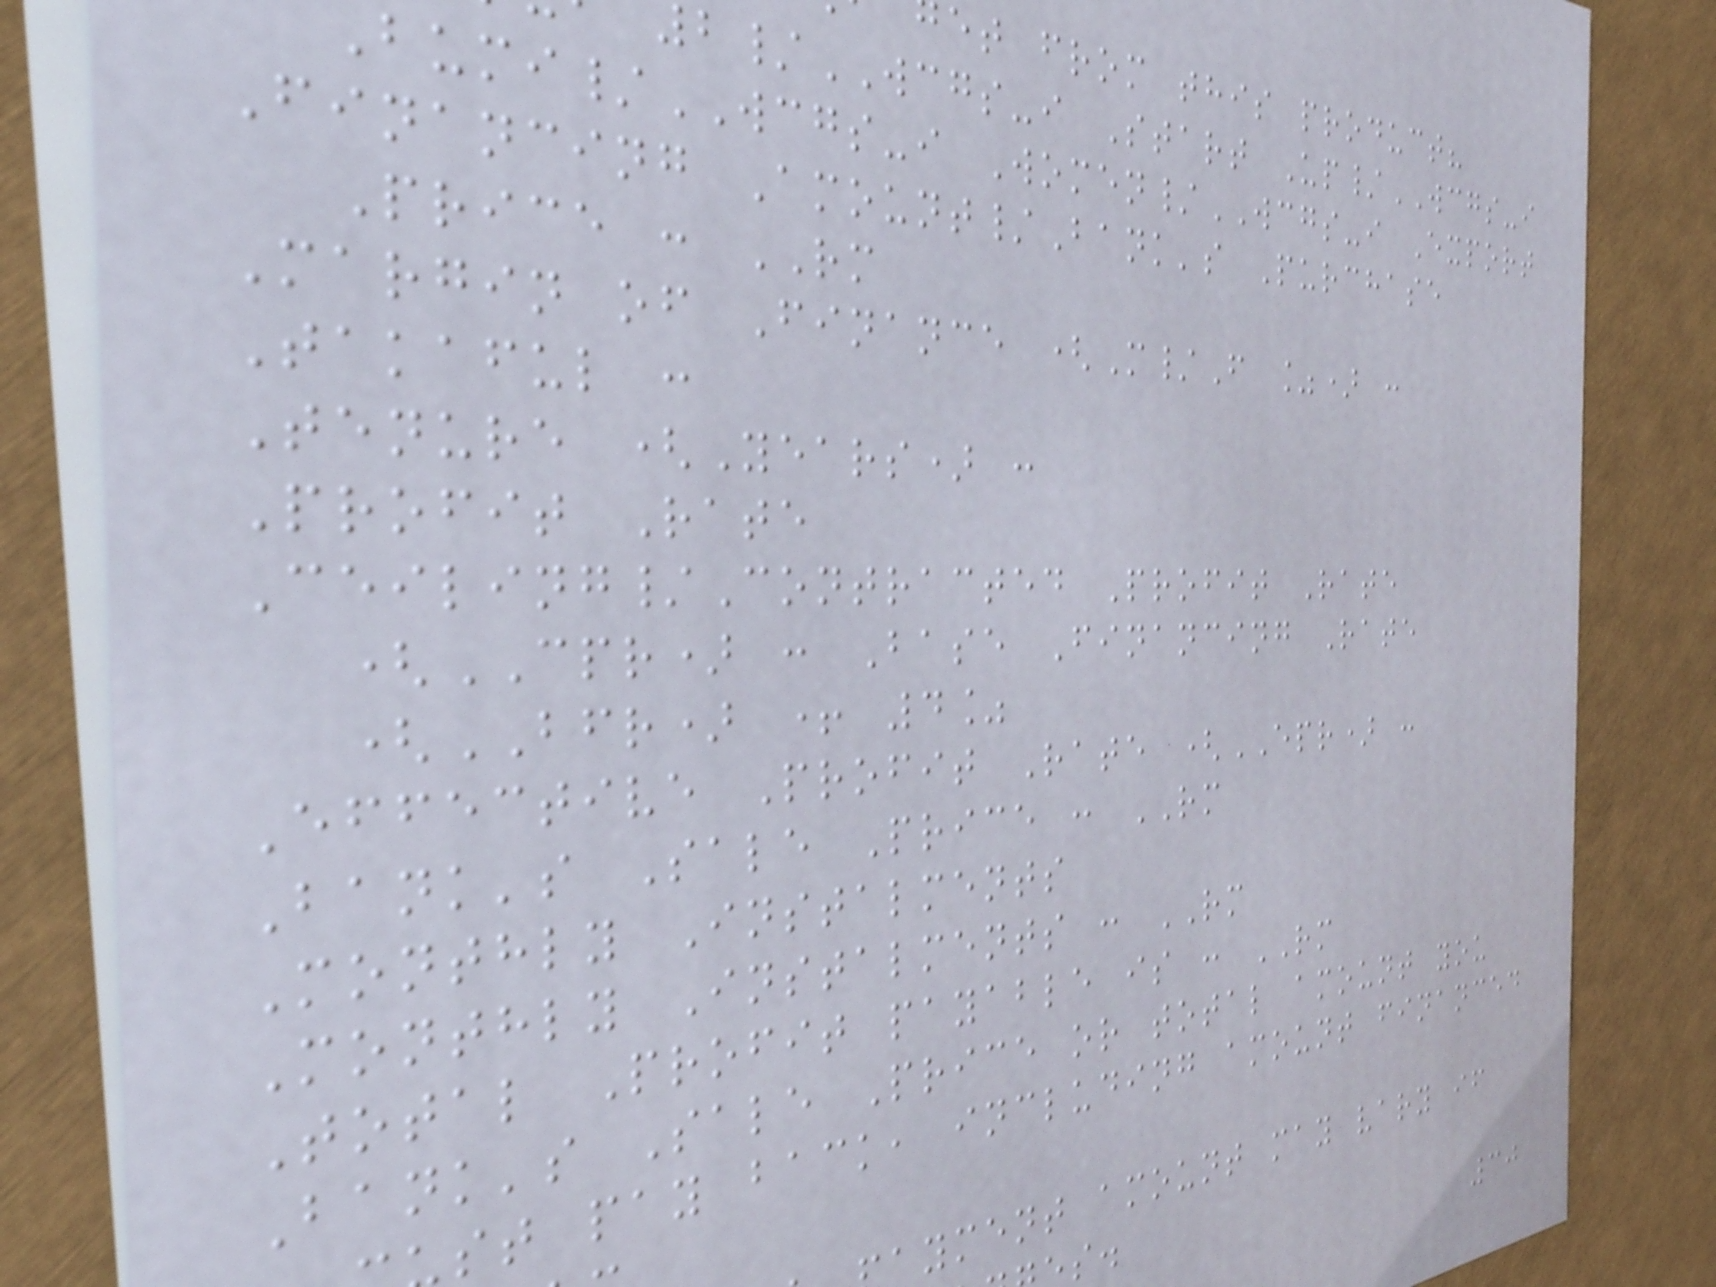et from this product?
/WCGS-i Start Up/WCGS-i
umi/WCGS-i Women/WCGS-i Export
Financing Amount/Bank's Purchase
Price : RM
Margin of Finance (M/F %) :
Takaful :
Tenure (Years) :
Profit Rate
Ceiling/Contracted Profit Rate
(CPR) : Base Financing Rate
(BFR) + 4%
Effective Profit Rate (EPR) :
Bank's Sale Price : RM
Monthly Instalments
Monthly Instalments : RM
Total Profit payable is : RM
Bank's Sale Price or total amount you
st pay back, including amount financed
ayment amount may vary if
30
